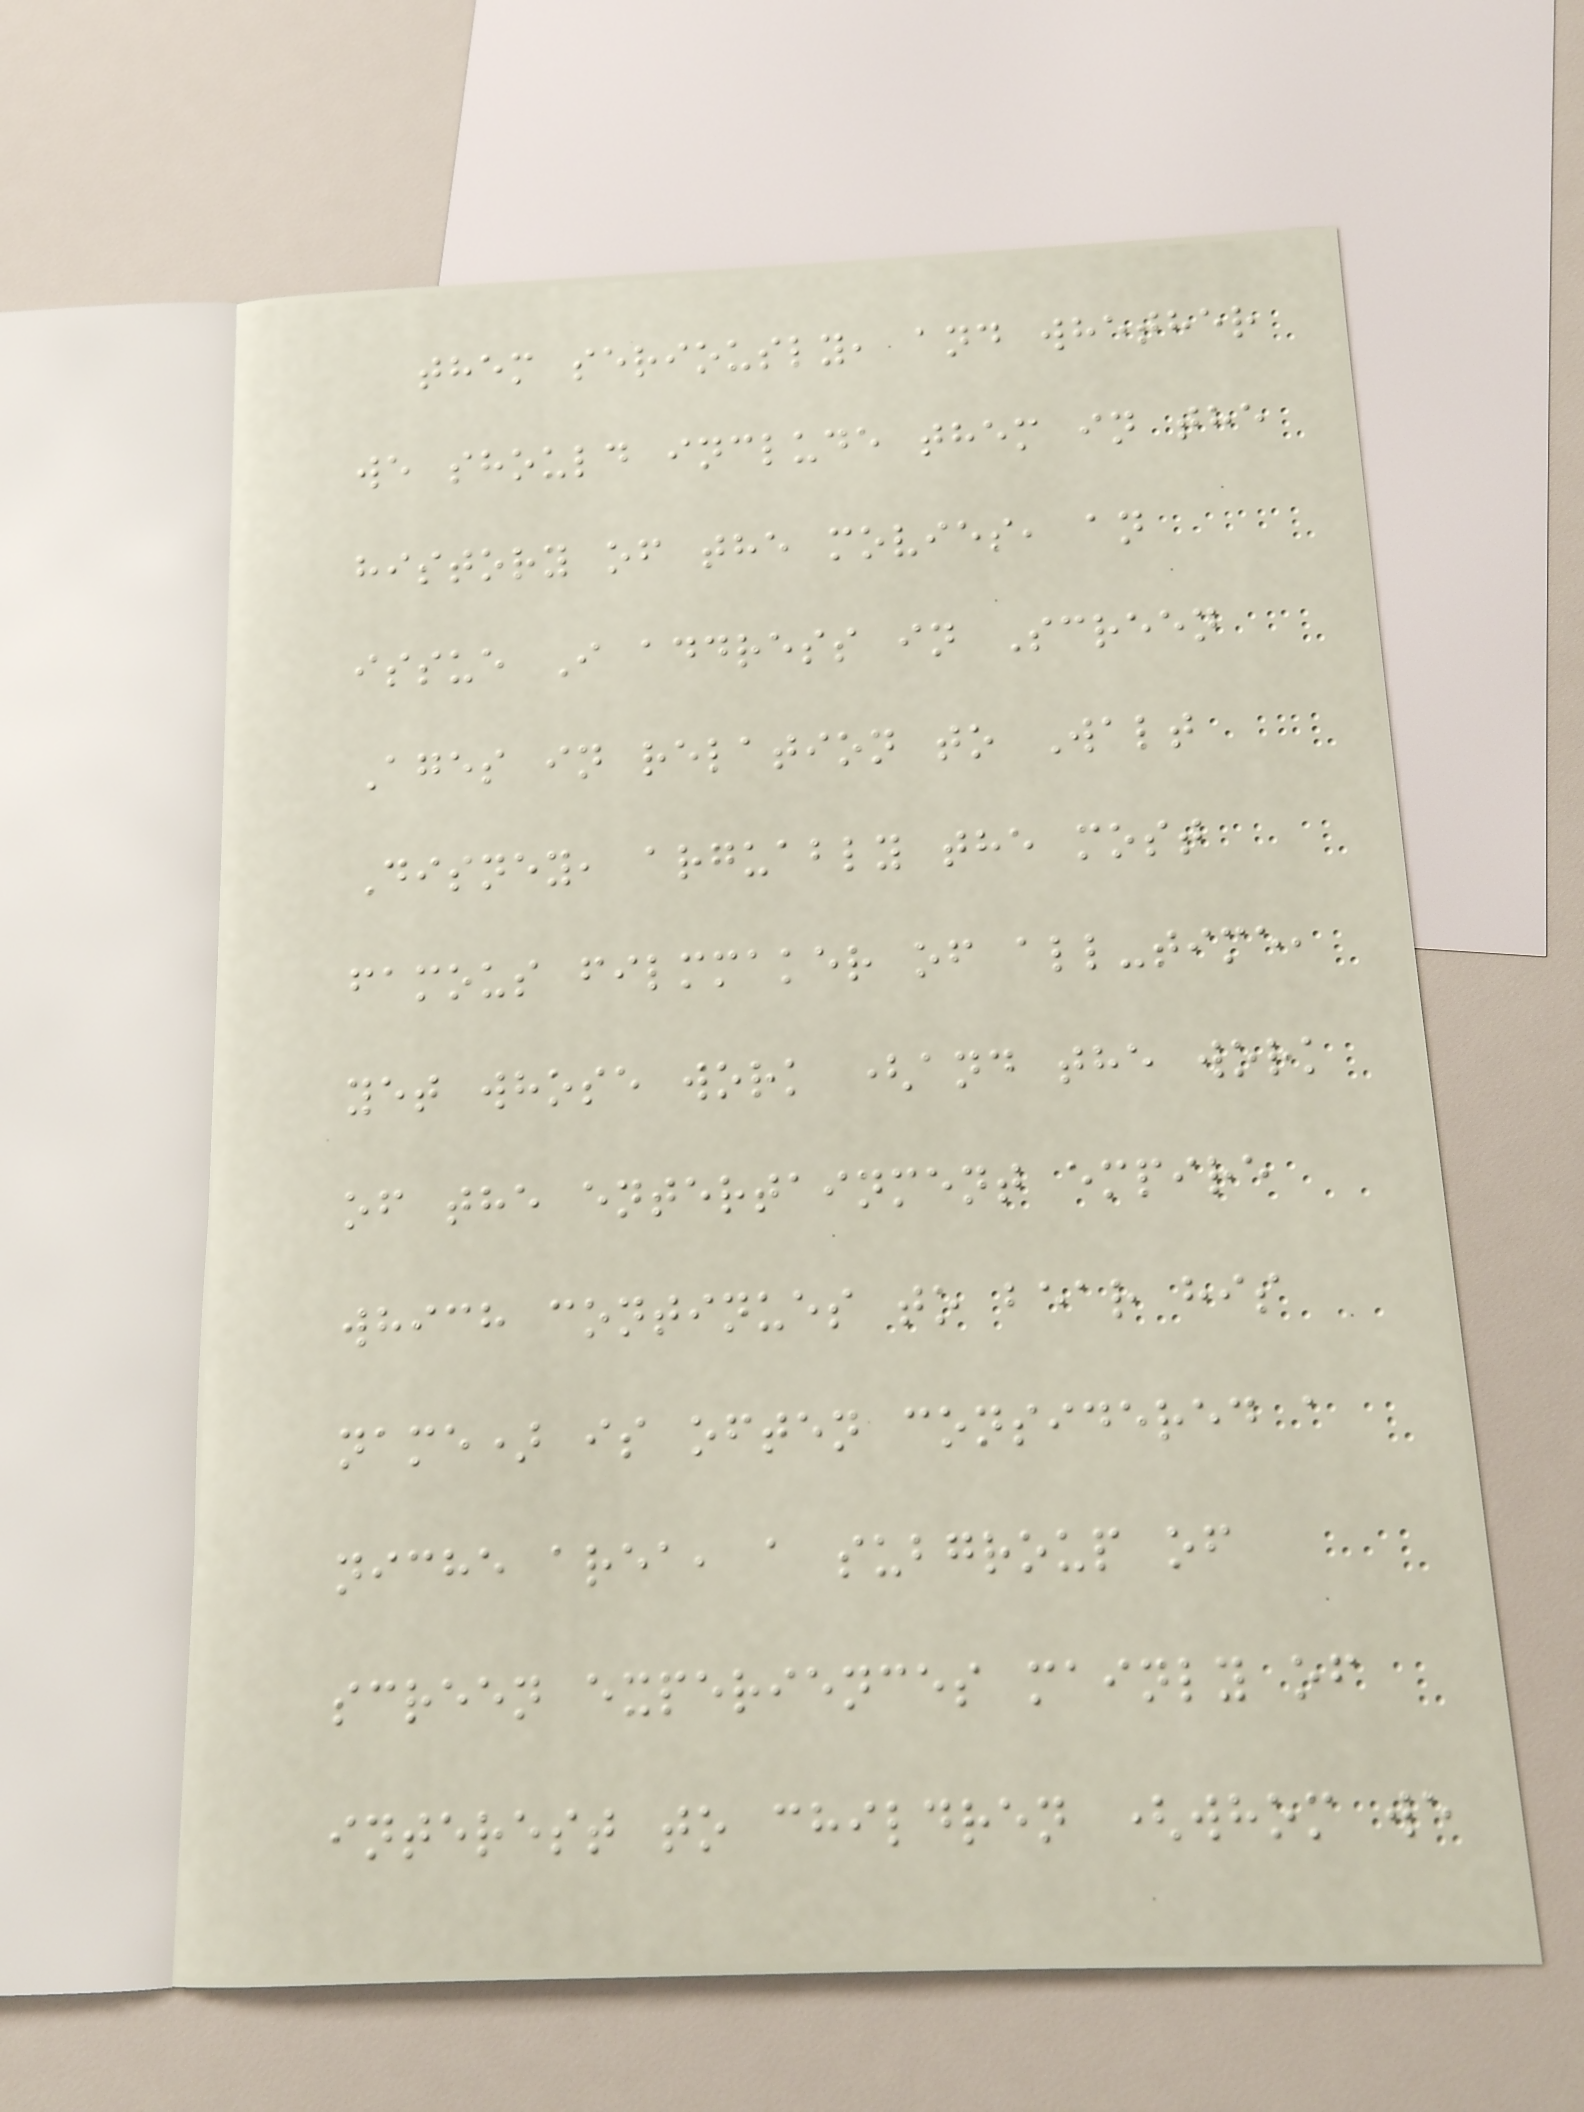them seriously, and whether
we should include them in the
history of the movies, an
issue I address in Screen
Ages in relation to Walt
Disney, arguably the most
famous filmmaker of all-time,
yet whose work (and the work
of the entertainment empire
which continues to bear his
name) is often considered a
niche area, a subgroup of
screen experiences mainly of
interest to children (whom we
